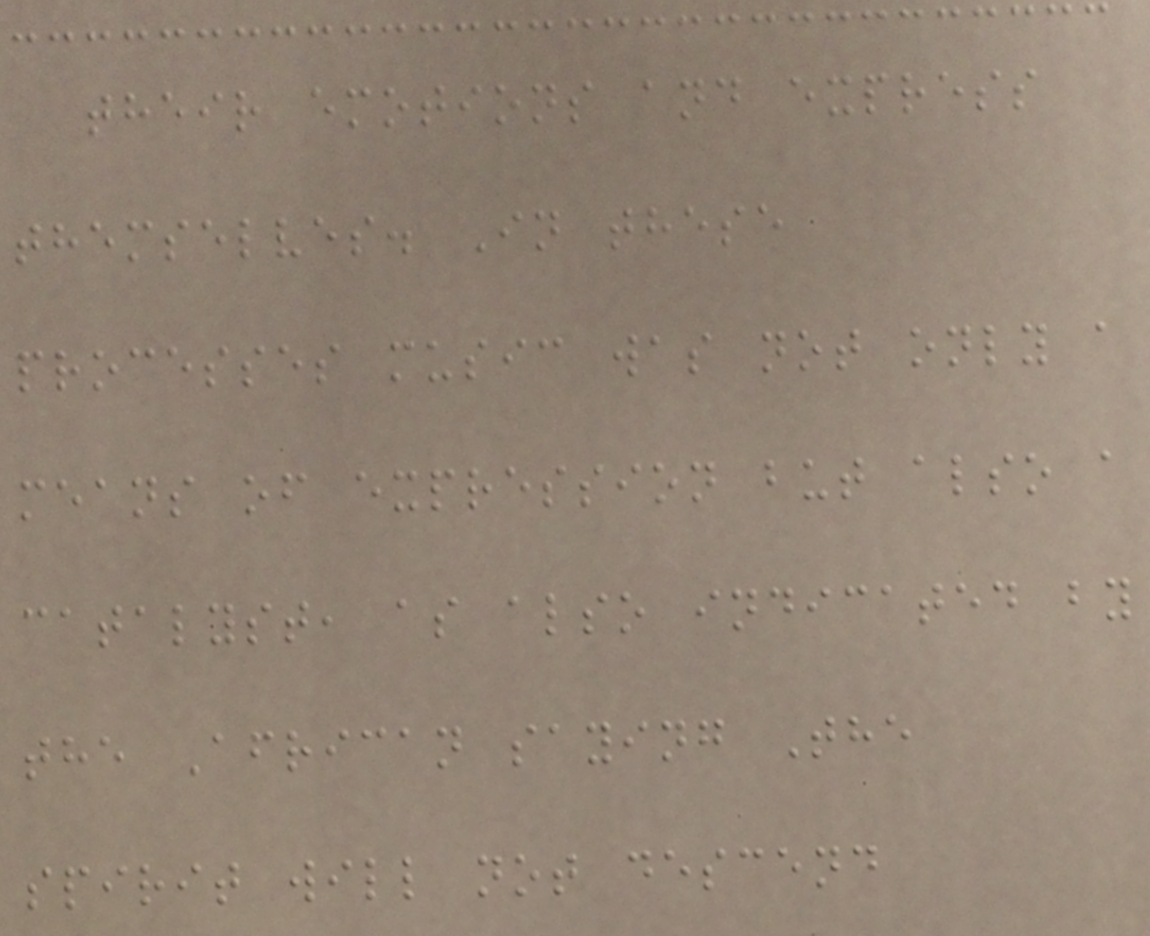their emotions and express
themselves. In these
processes music was not only a
means of expression but also a
catalyst, as also indicated by
the African saying The
spirit will not descend
